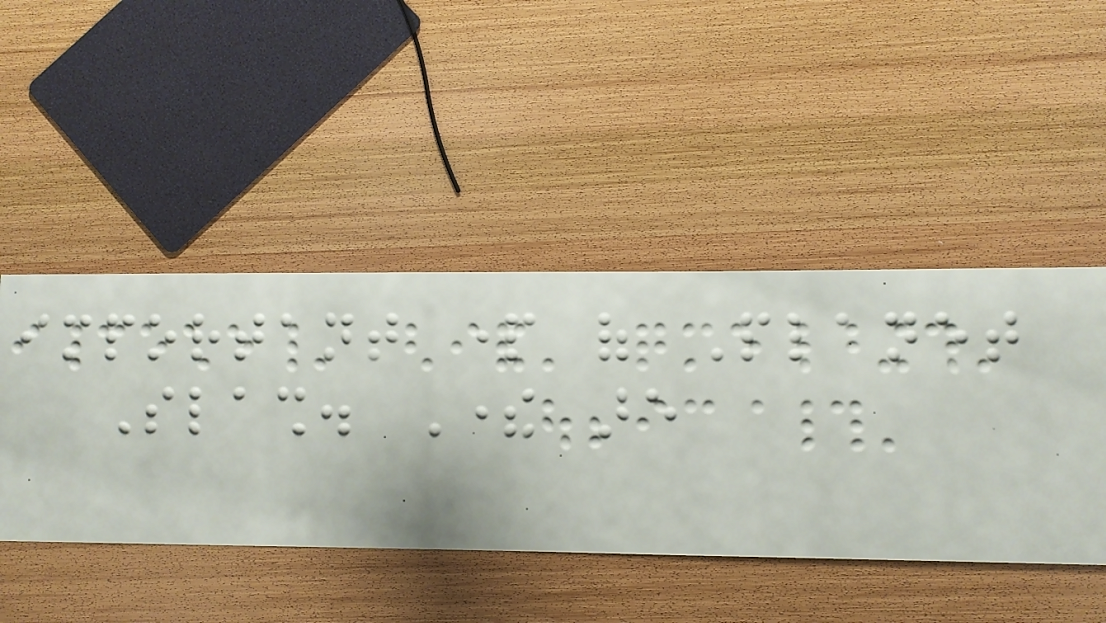important part of Planet
Slash. There are
